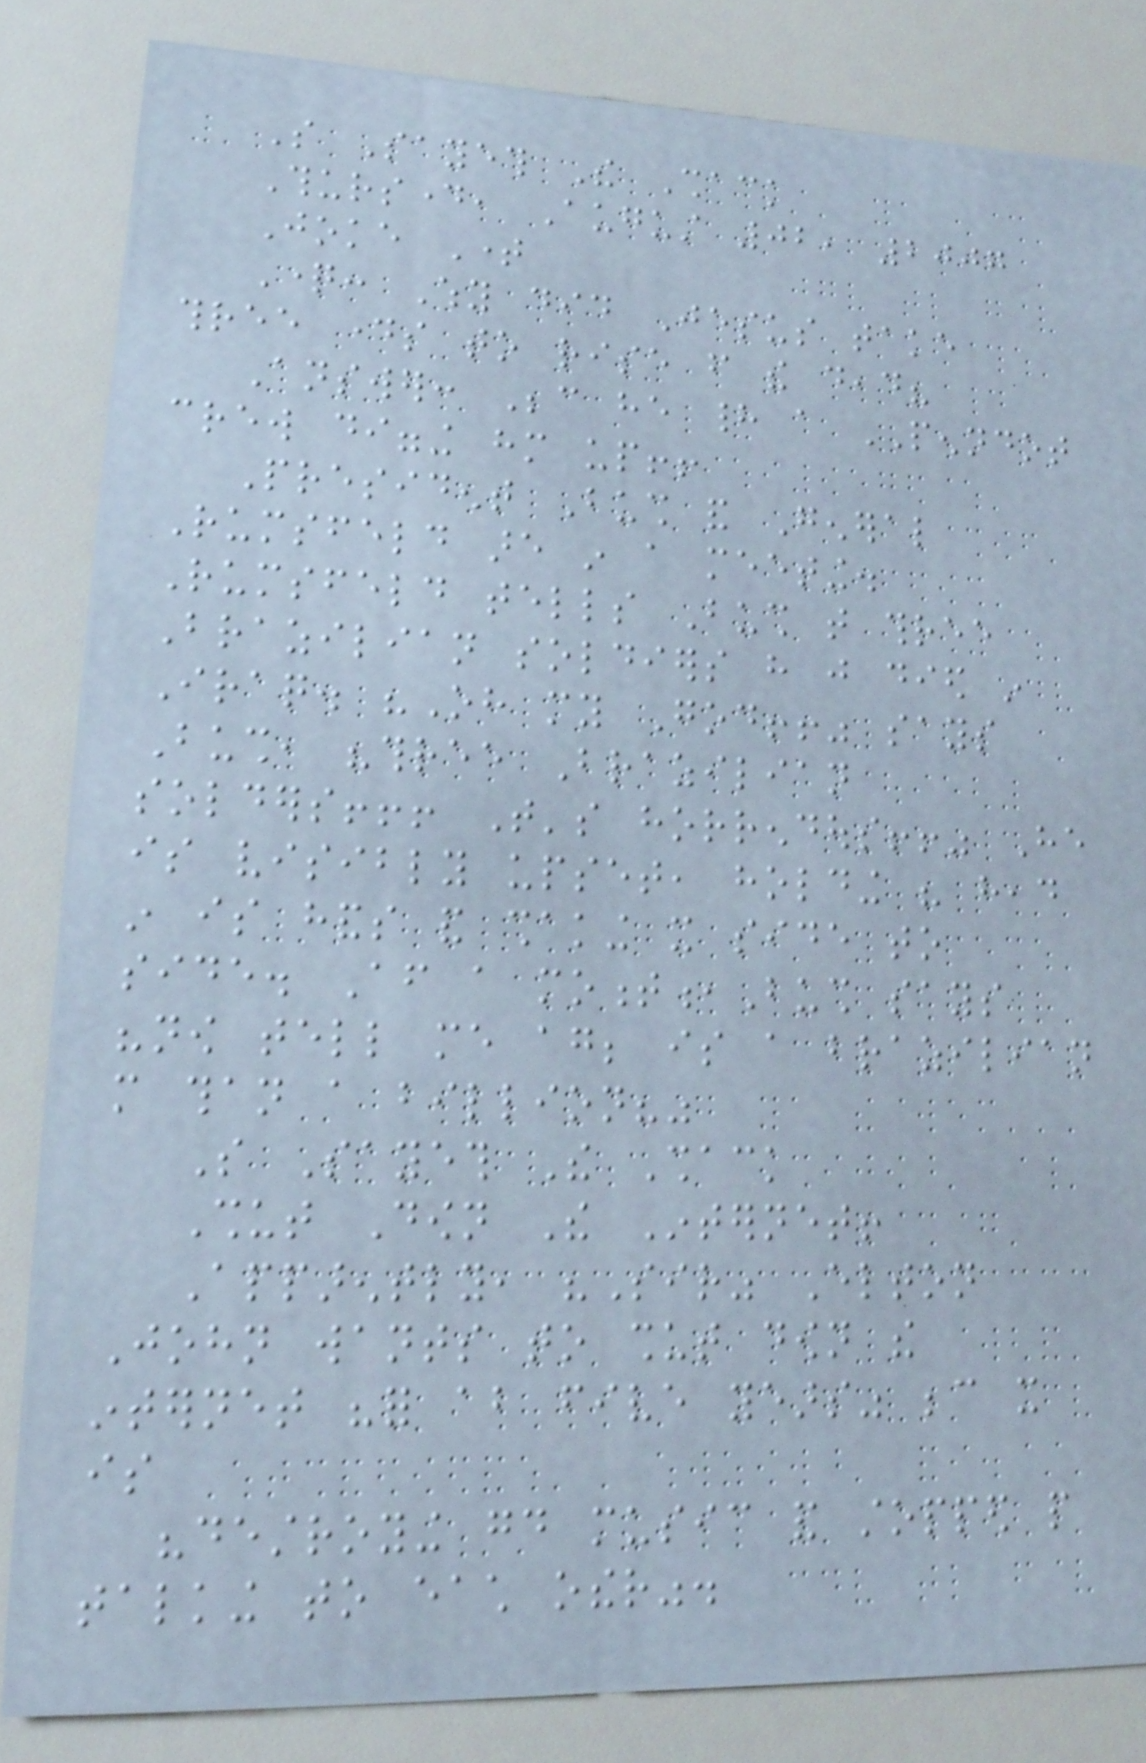So Sayeth The Shack
Thursday, August 02, 2007
Joke Time
Question: Why did Jesus take
three days to rise from the dead?
Answer: Because he had a PENNDOT
crew digging him up!!
President Bush and General
Rumsfeld are in a meeting.
Rumsfeld tells Bush that three
Brazilian soldiers have just died in
Iraq. "Oh my God!!" says
Bush, "three Brazilian
solders!!! That's horrendous!!" He
is visibly upset, holding his head
in is hands and shaking it side to
side. After a moment,Bush says
"now tell me again; is a brazilian
more than a billion?"
So Sayeth The Shack
Shut Down The Internet!
Apparently, "Sir" Elton
John wants to shut down the
internet "for about five years" because it
is
"destroying good music and stopped people
talking to each other".
